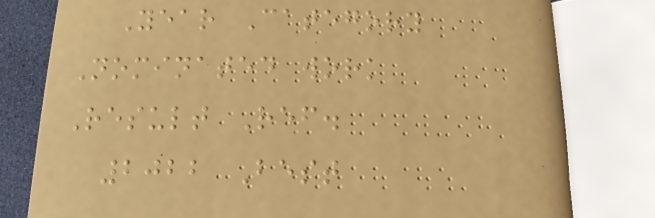Year Category
Nominated work
Result Ref.
2022 Best
